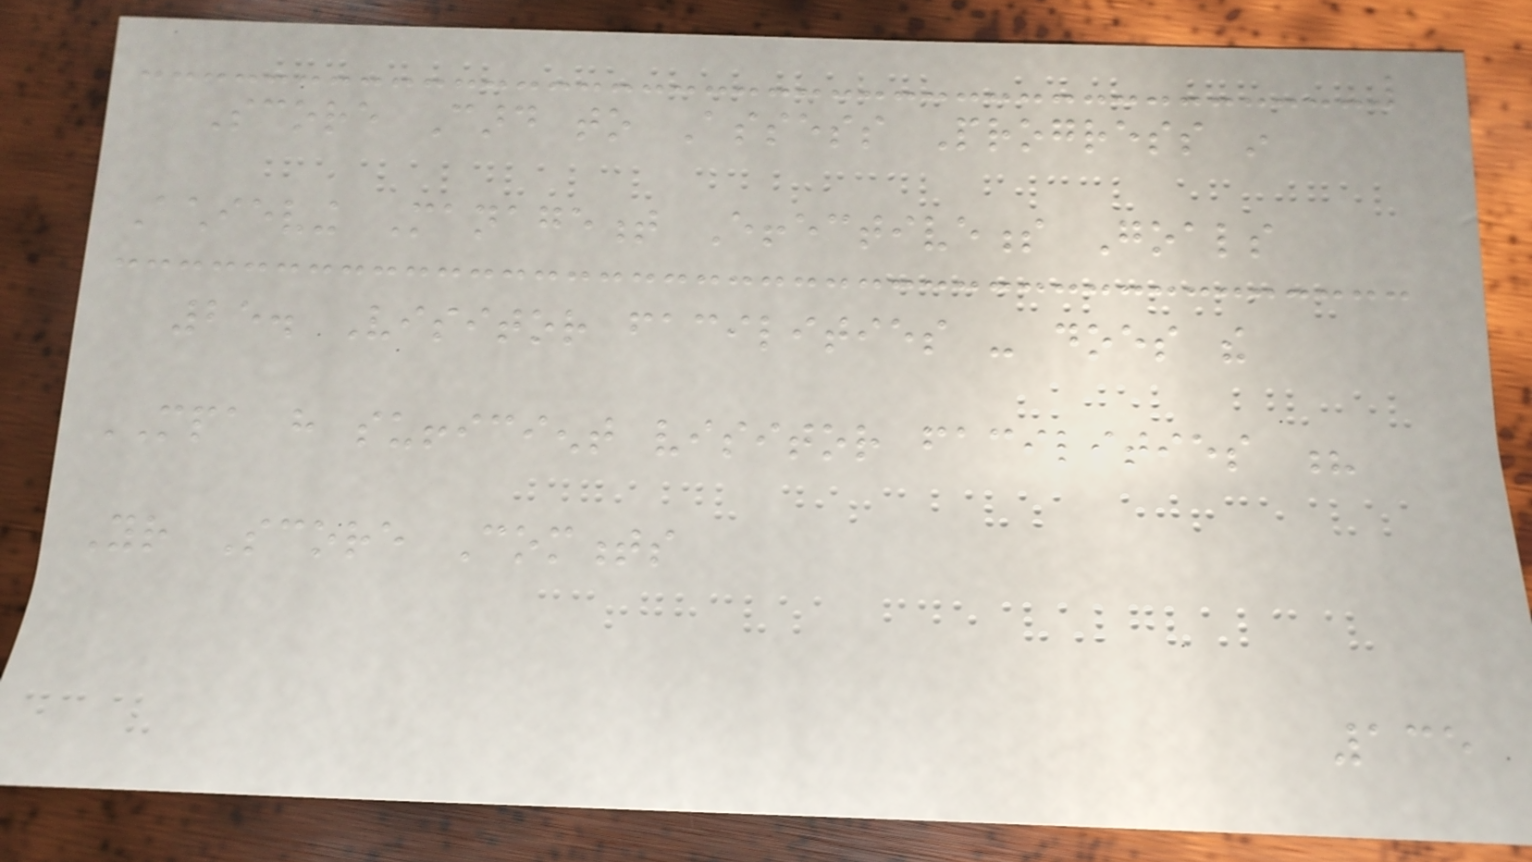Score Card to Assess Progress in
Achieving Management Effectiveness Goals
25. Visitor facilities - does the
MPA have sufficient visitor facilities ?
Your Score Comments
135
